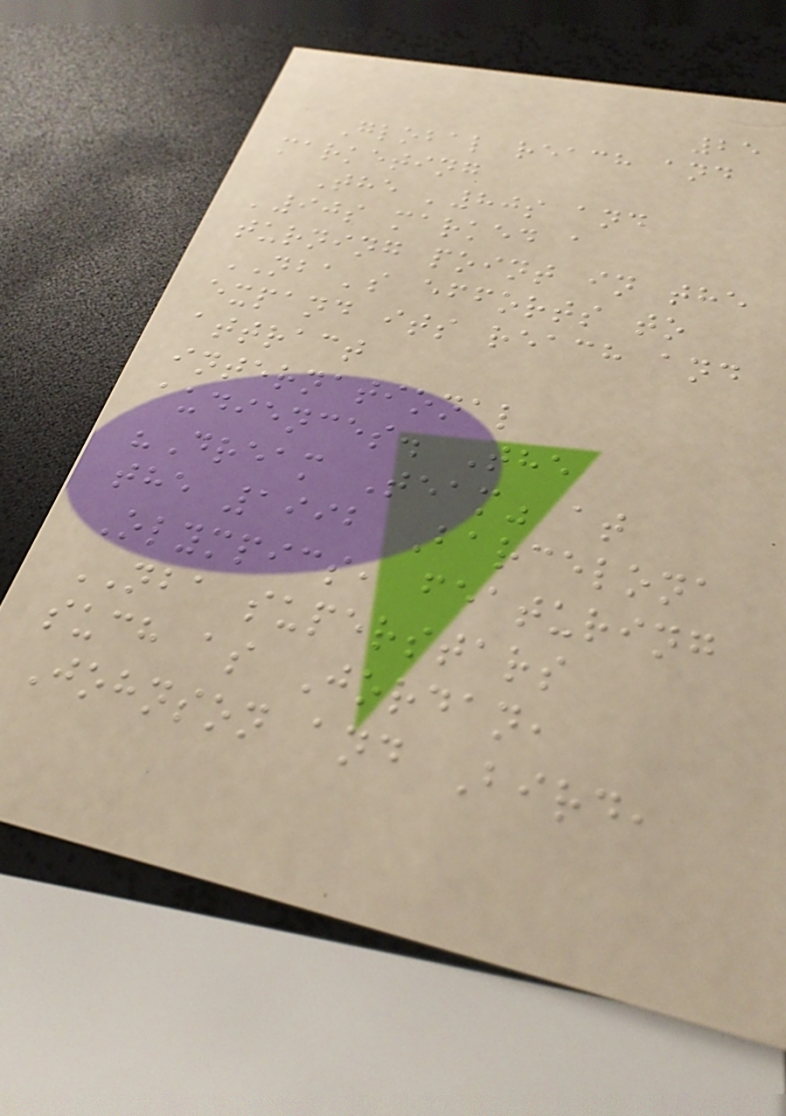25
Global reach and
marketing
The '80s and
'90s marked a
turning point in the
NBA's efforts to
expand its reach and
attract
international
audiences. The
"Dream Team" at
the 1992 Barcelona
Olympics, featuring
NBA superstars
such as Jordan,
Johnson and Bird,
